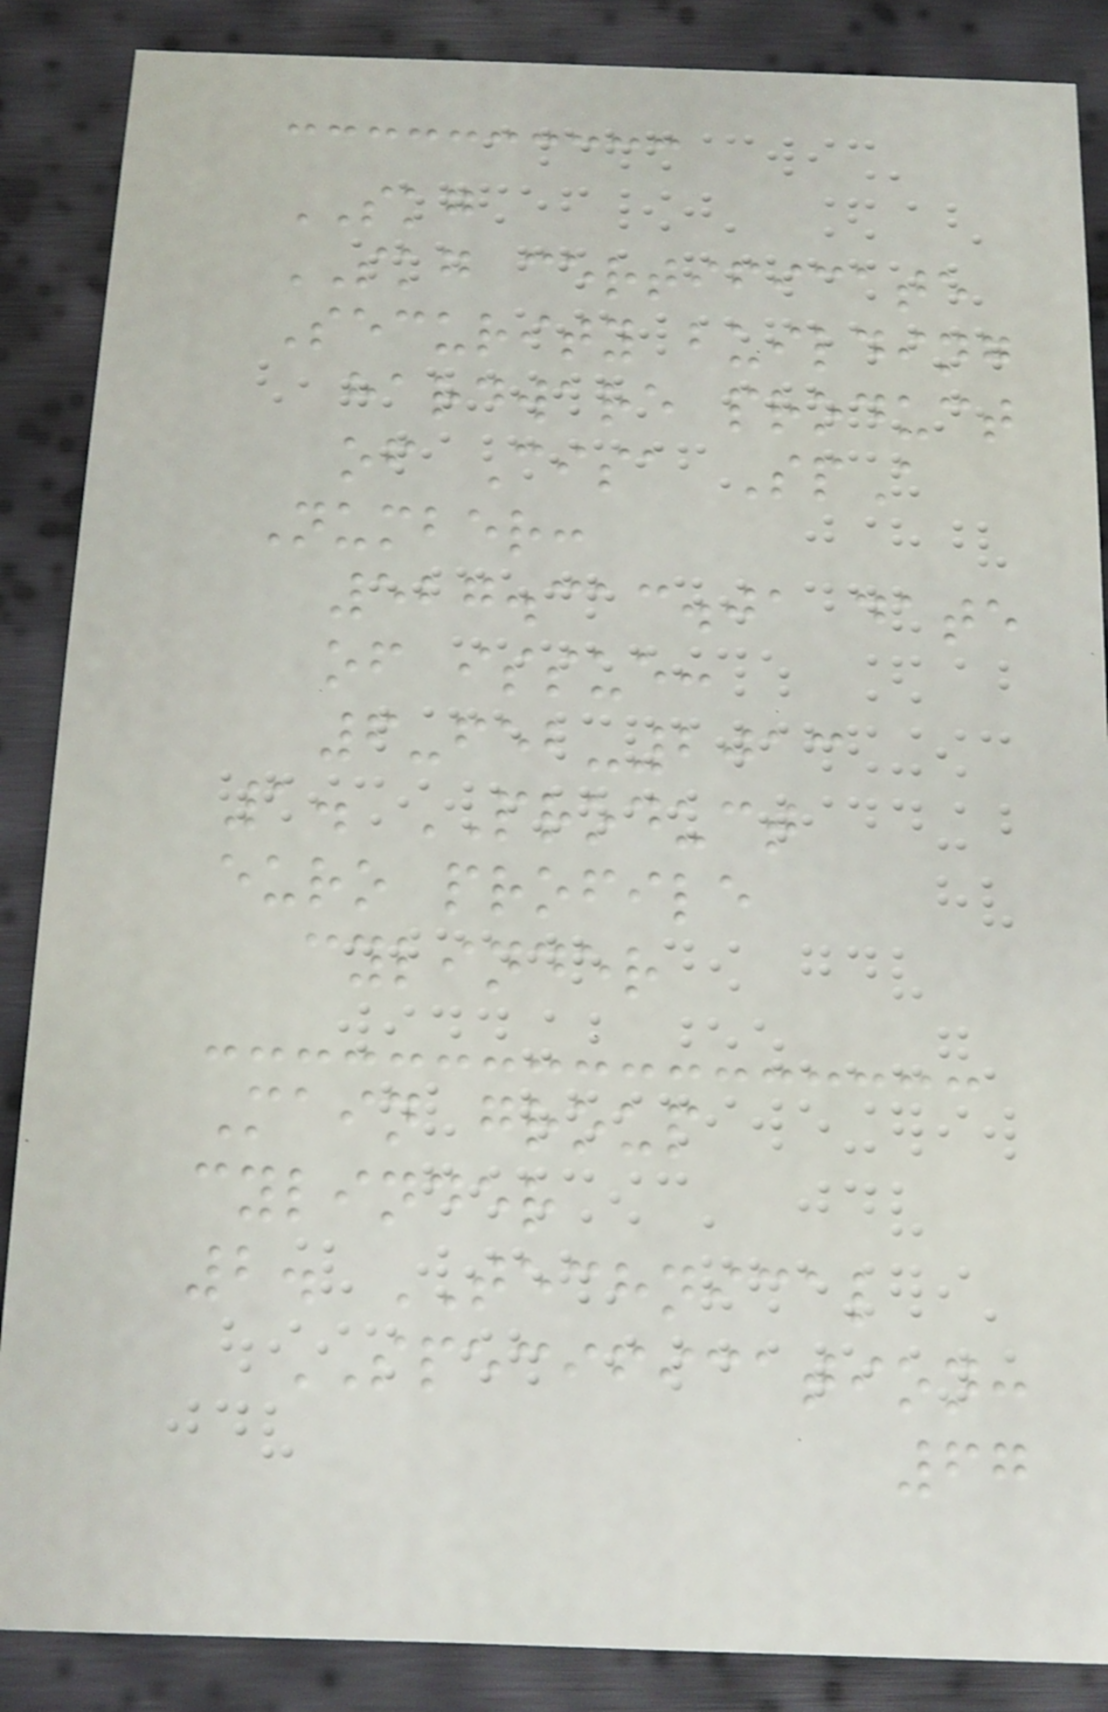SKG
SKG certificate
Security building
hardware product
of Cisa SpA
Number:
527.313.01 date
of issue:
6-feb-2013
1. PRODUCT
euro profile
cylinder
Main group
cylinder
2. TECHNICAL
SPECIFICATION:
67
